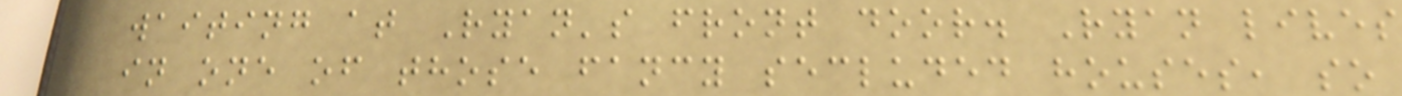waiting at Ryan's front door. Ryan lives
in one of those fancy secluded houses, so
